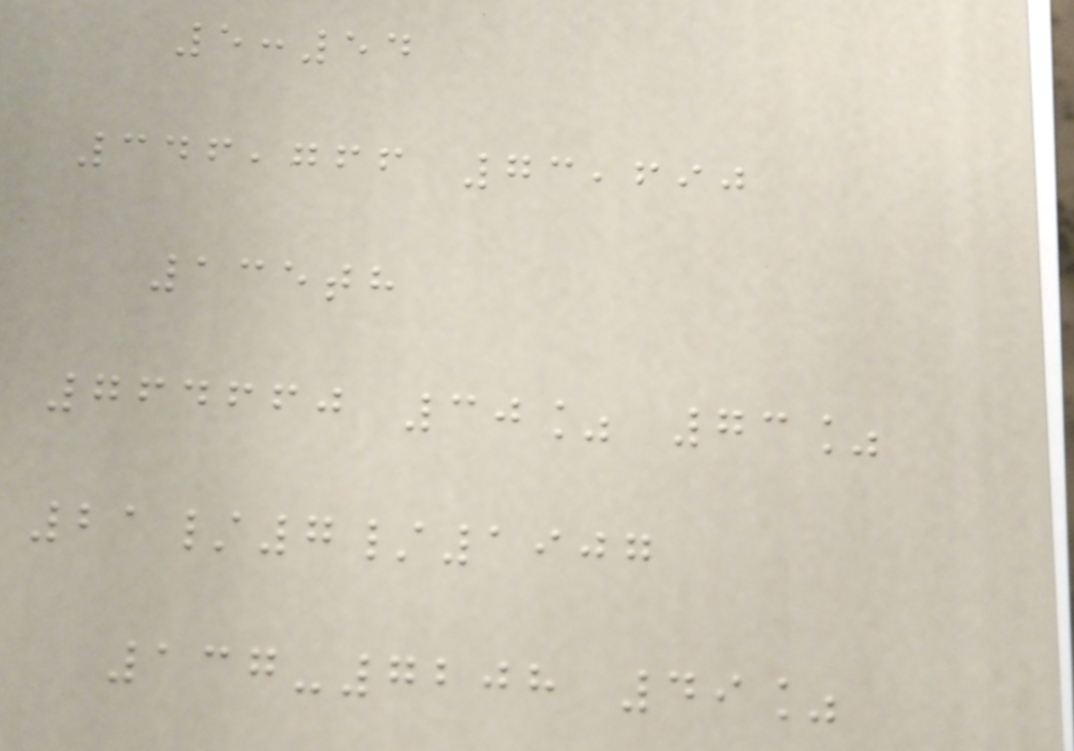5:54
346,766 73,690
135th
764660 30% 73%
21/7/1907
137-7208 49%
